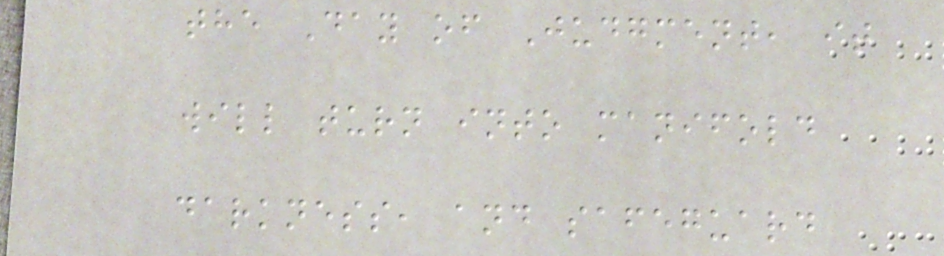the Day of Judgment, it
will turn into manifold
darkness, and safeguard
